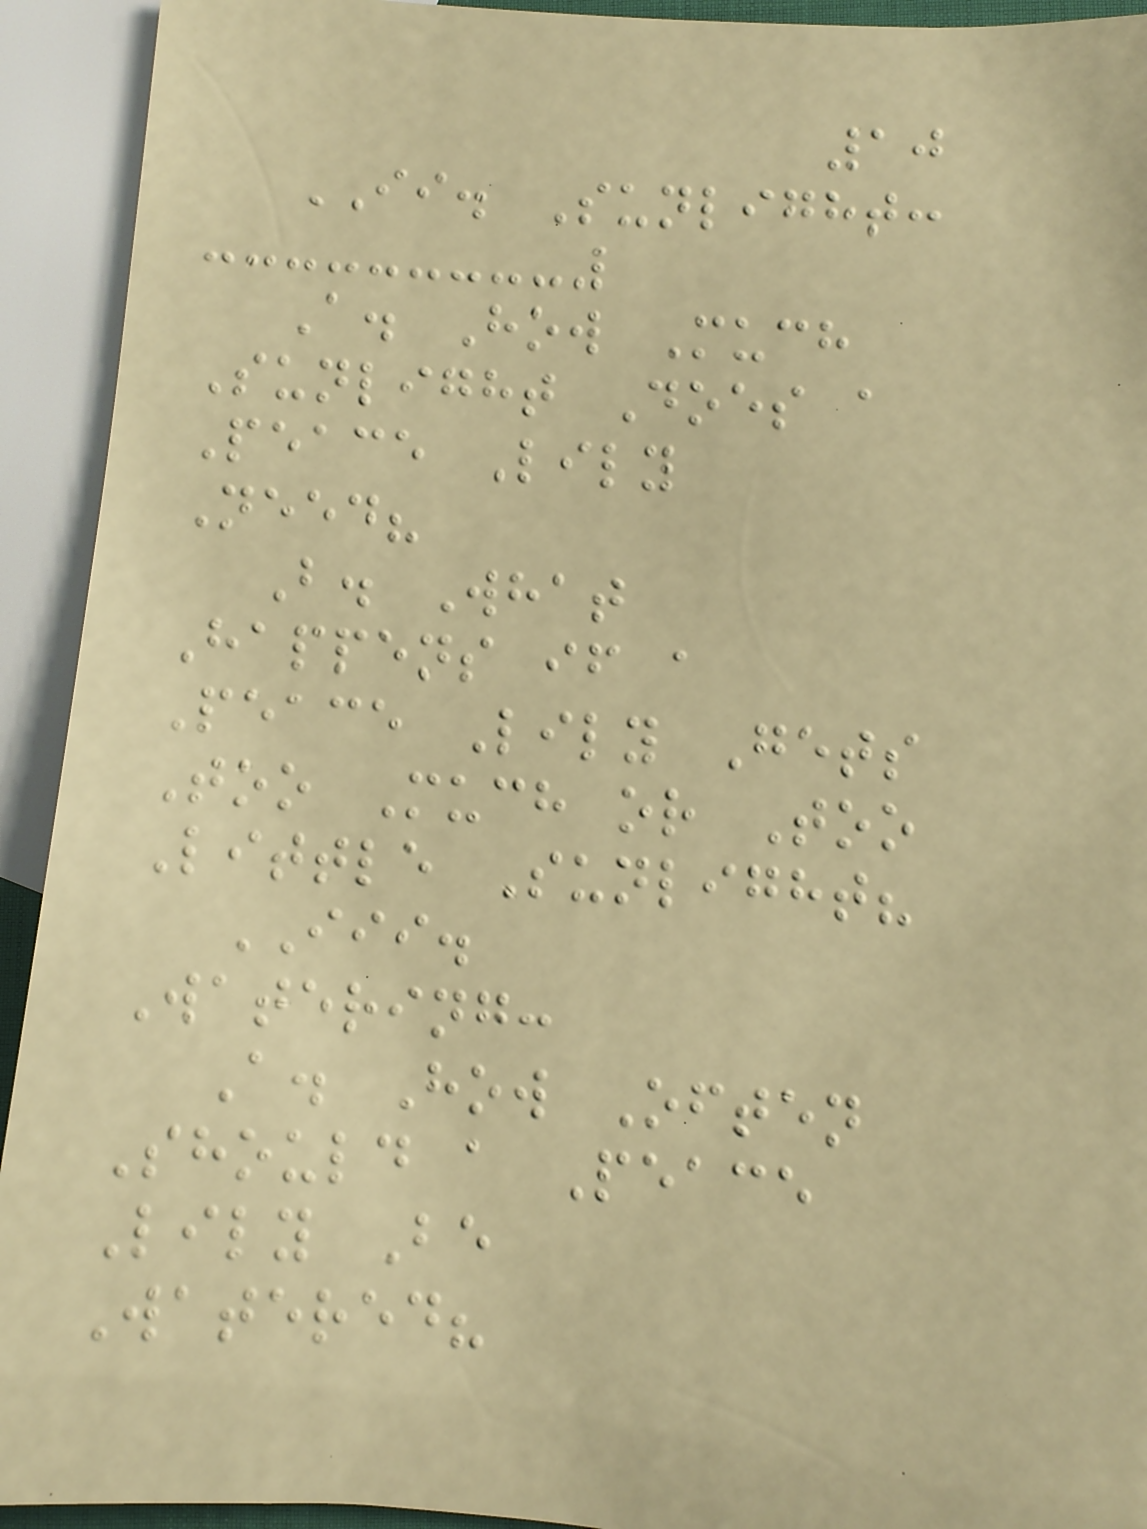10
II. Sunlight:
A. How Much
Sunlight Does a
Peace Lily
Need?
B. What
Happens if a
Peace Lily Gets
Too Much or Too
Little Sunlight?
III.
Watering:
A. How Often
Should a Peace
Lily Be
Watered?
